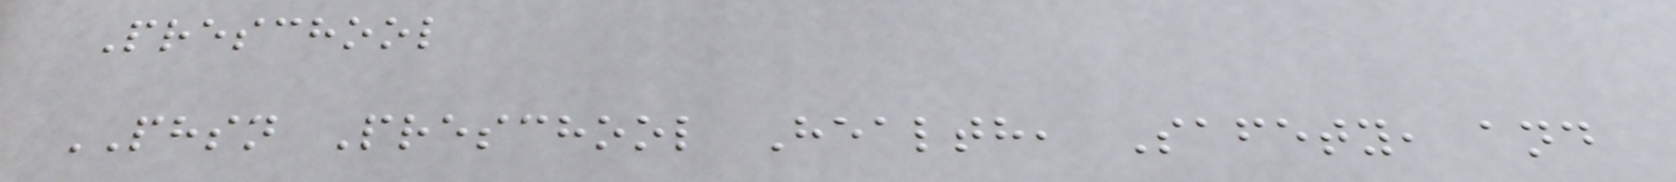Preschool
PHSN Preschool Health, Safety, and
